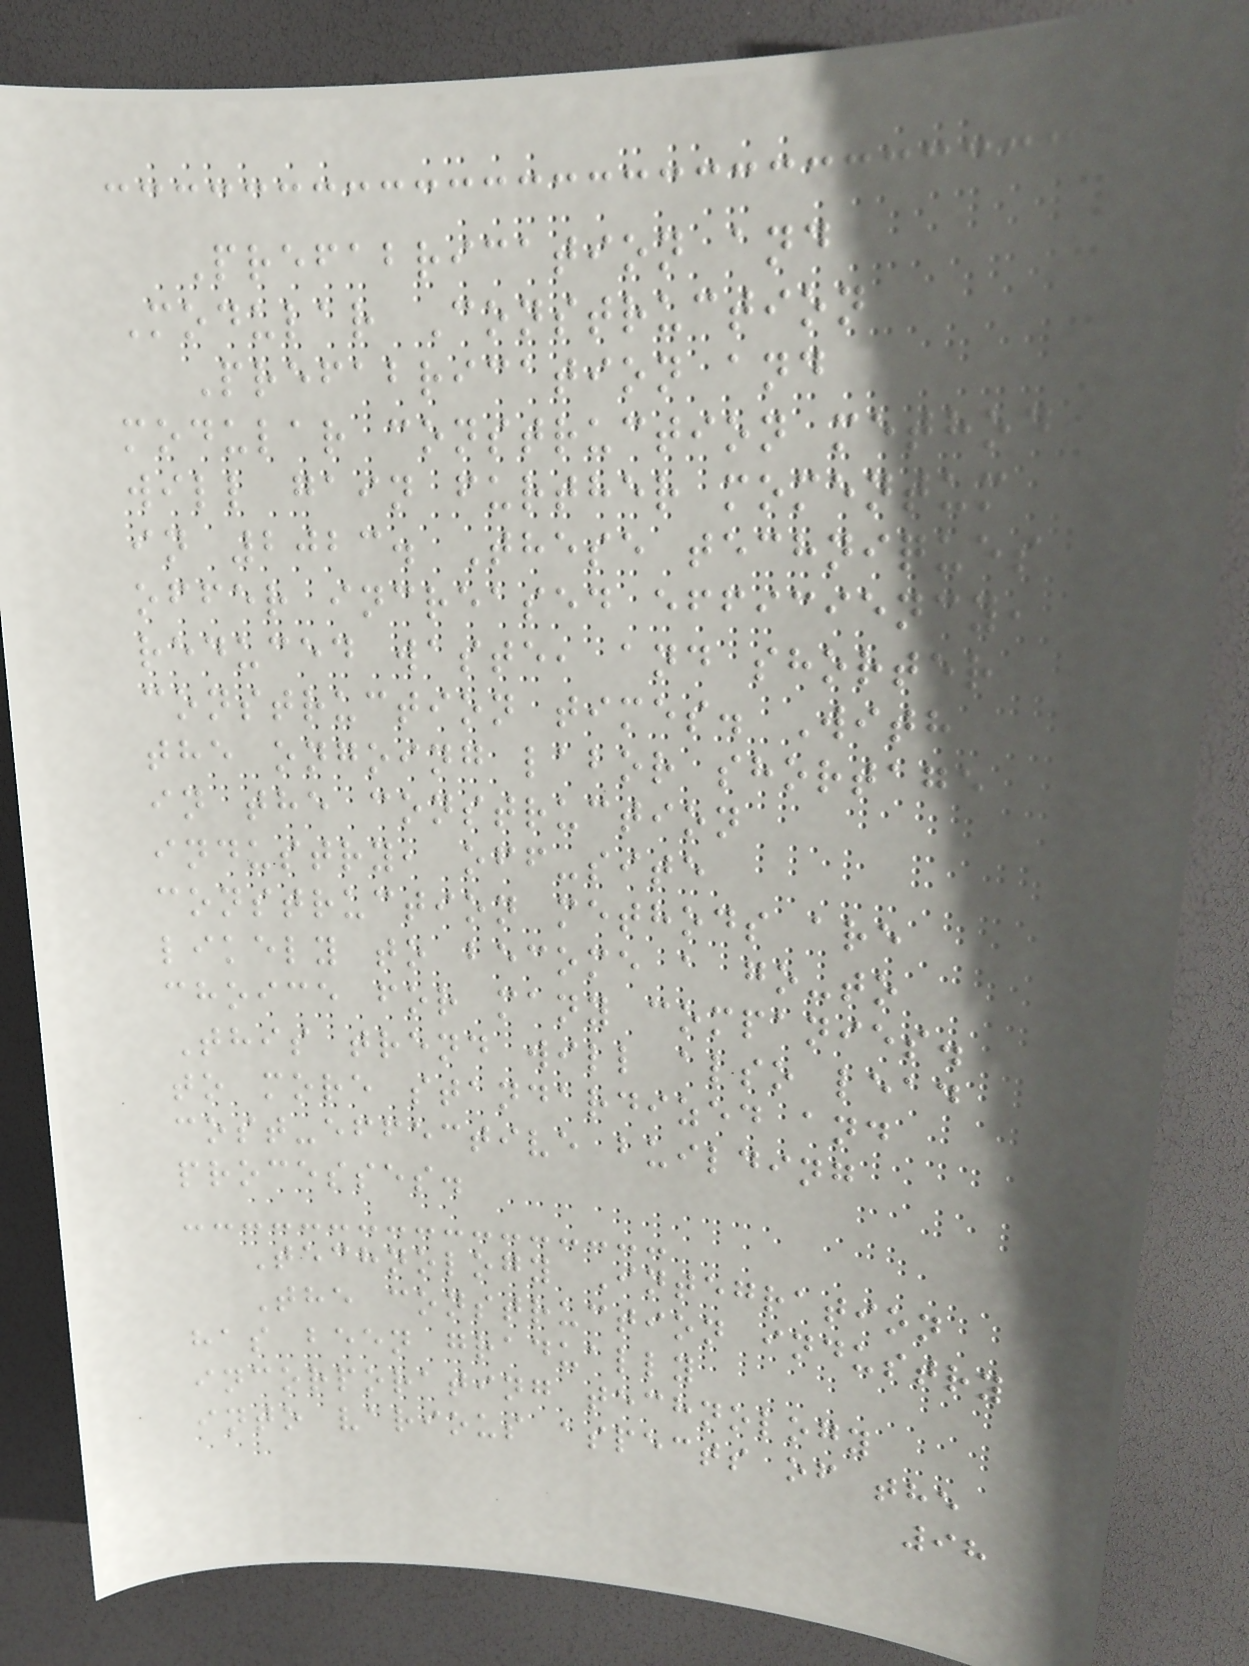Prefabrication and
Modular Construction
Prefabrication and
modular construction methods
will gain further momentum
in 2023. These techniques
offer increased efficiency,
reduced waste, and shorter
construction times. With
the ongoing labor shortage
in the construction
industry, off-site
construction methods are
likely to become a go-to
choice for many companies.
This trend will also lead
to more standardized and
cost-effective building
processes.
Technology Integration
The construction industry
has been gradually
incorporating technology
into various aspects of the
98
